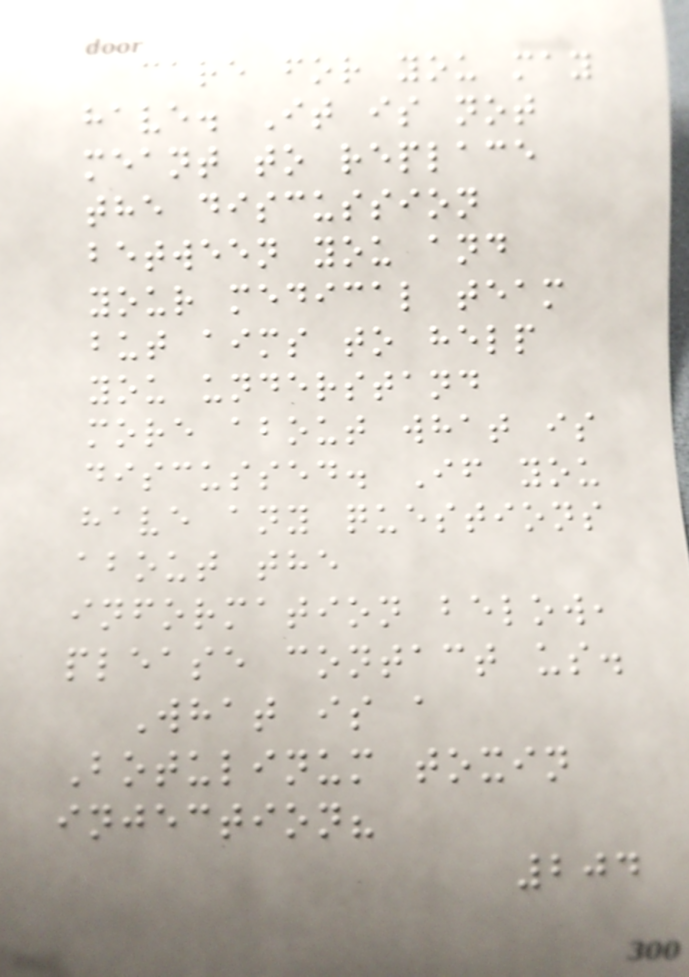care for you may
have. It is not
meant to replace
the discussion
between you and
your medical team
but aims to help
you understand
more about what is
discussed. If you
have any questions
about the
information below,
please contact us.
What is a
Botulinum toxin
injection?
204
